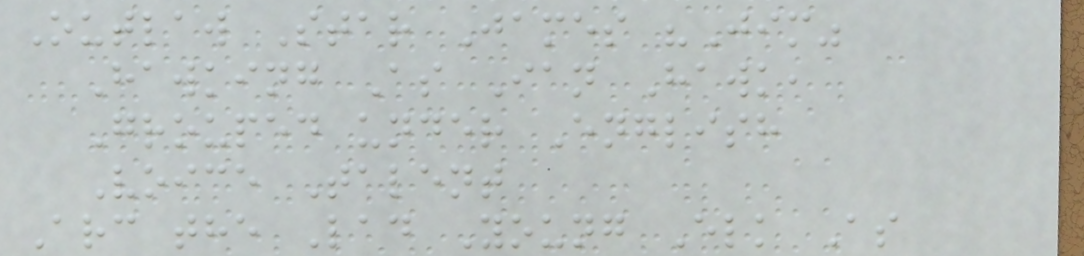Outlaw Star James "Jim"
Hawking As Ian Hawk,
Grouped under English
Voice Talent
Arc the Lad Young Elk As
